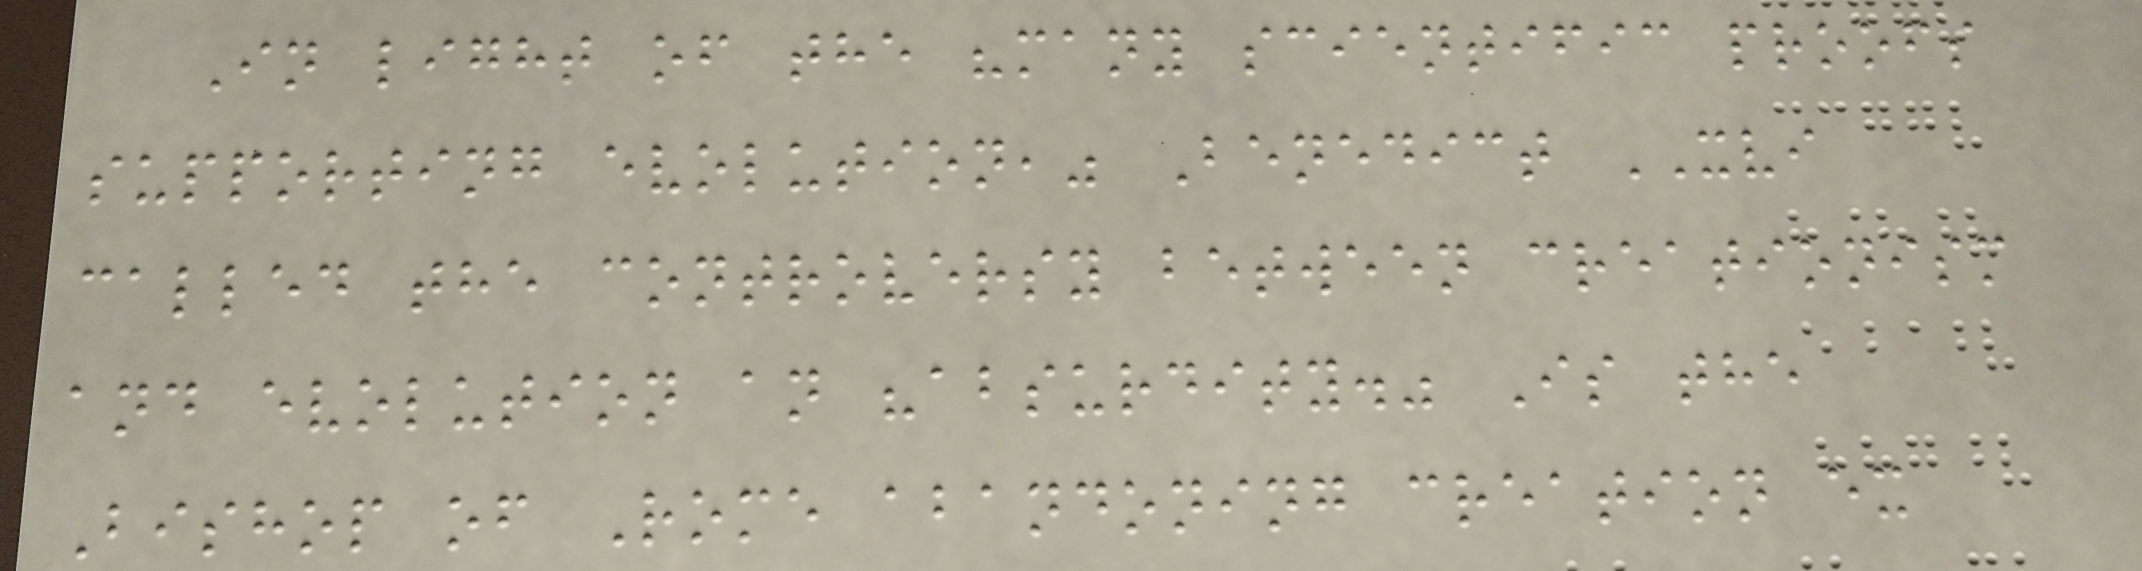In light of the "many scientific proofs
supporting evolution," Benedict XVI
called the controversy between creationism
and evolution an "absurdity." Is the
Bishop of Rome abandoning creation ex
